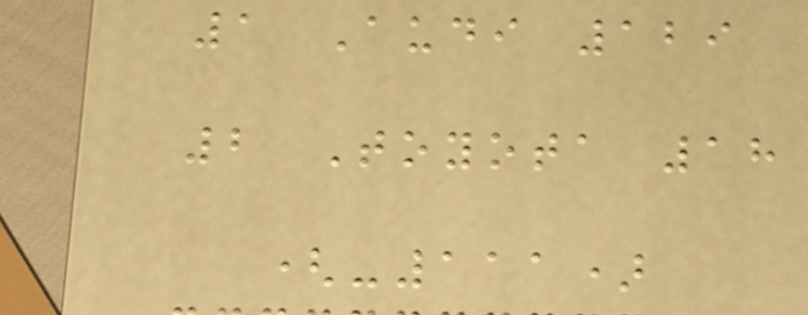1 Audi 129
2 Toyota 18
(-111)
